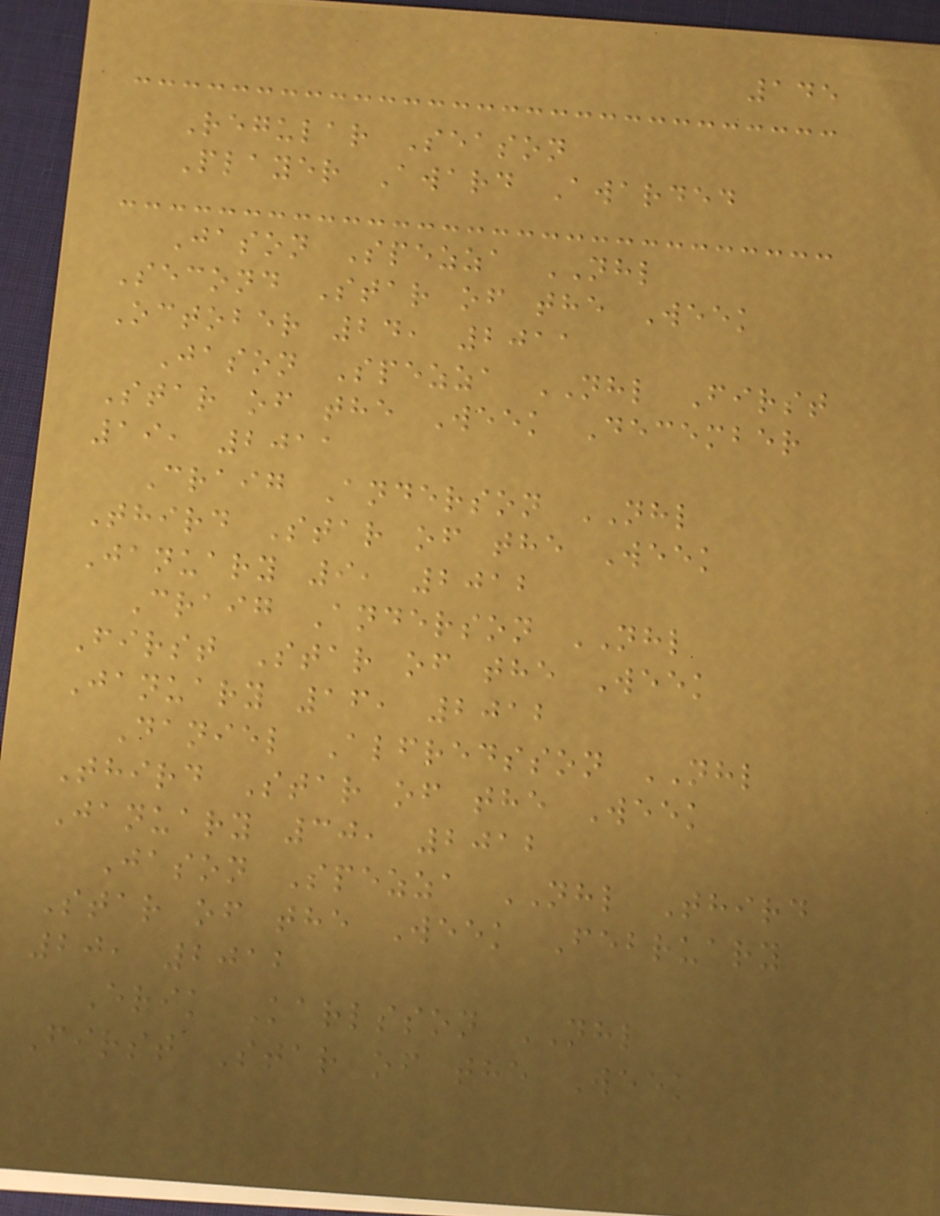145
Regular Season
Player Award Awarded
Jason Spezza NHL
Second Star of the Week
October 24, 2011
Jason Spezza NHL First
Star of the Week December
19, 2011
Craig Anderson NHL
Third Star of the Week
January 9, 2012
Craig Anderson NHL
First Star of the Week
January 16, 2012
Daniel Alfredsson NHL
Third Star of the Week
January 30, 2012
Jason Spezza NHL Third
Star of the Week February
20, 2012
Erik Karlsson NHL
First Star of the Week
